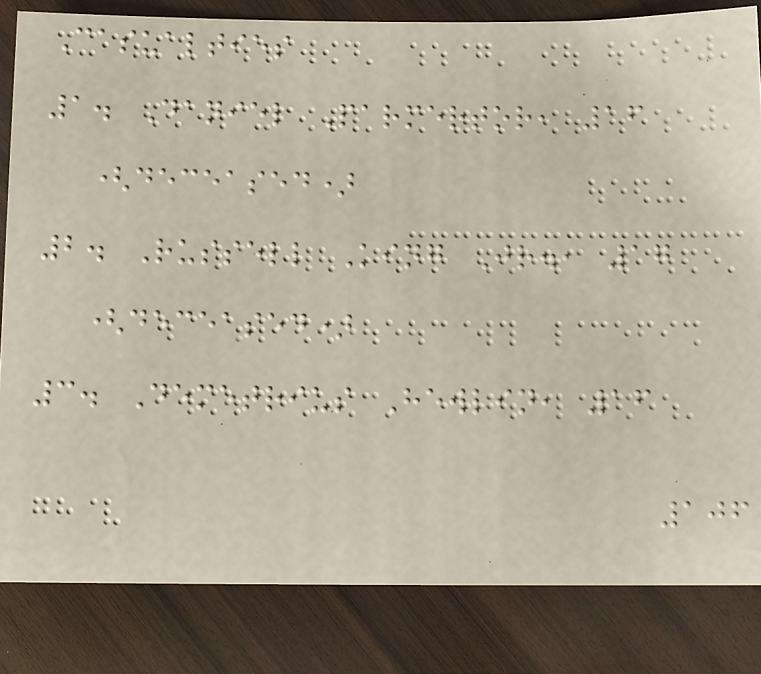Casualties
1. Daniel Parmertor, 16
(deceased)
2. Russell King Jr., 17
(deceased)
3. Demetrius Hewlin, 16
106
